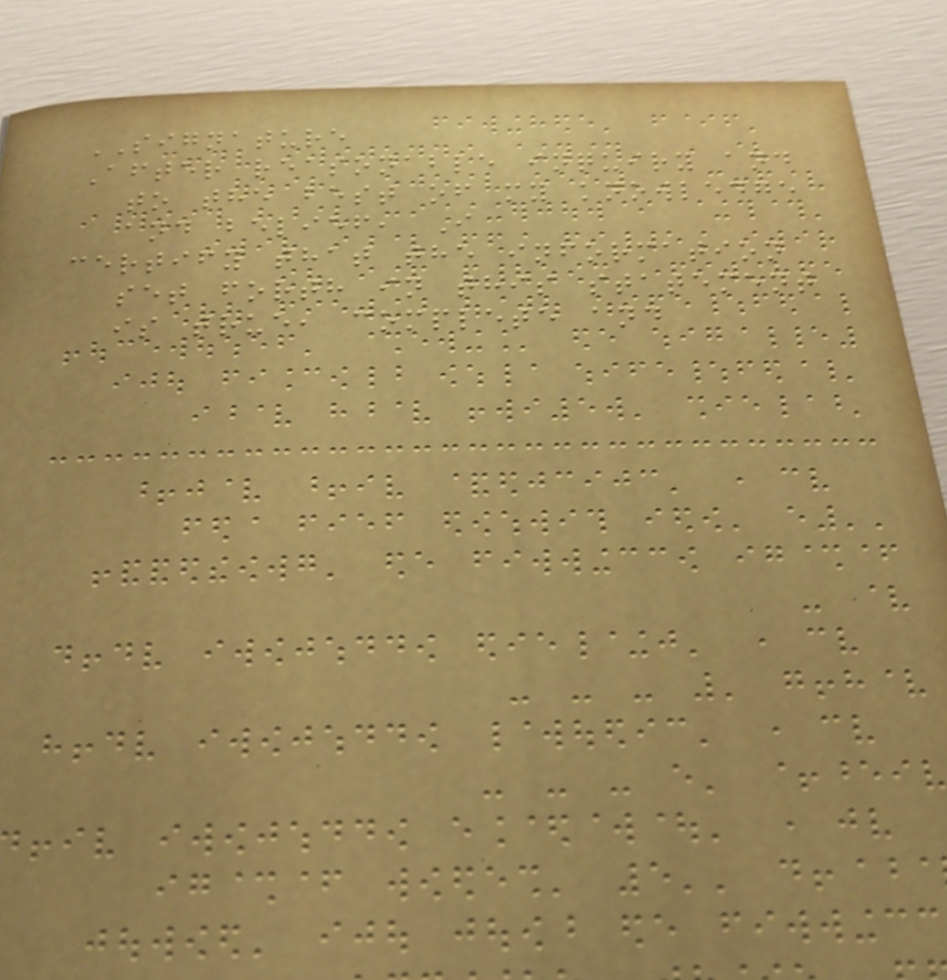SIGNATURE
After reasonable inquiry and
to the best of my knowledge
and belief, I
certify that the information
set forth in this statement
is true, complete and
